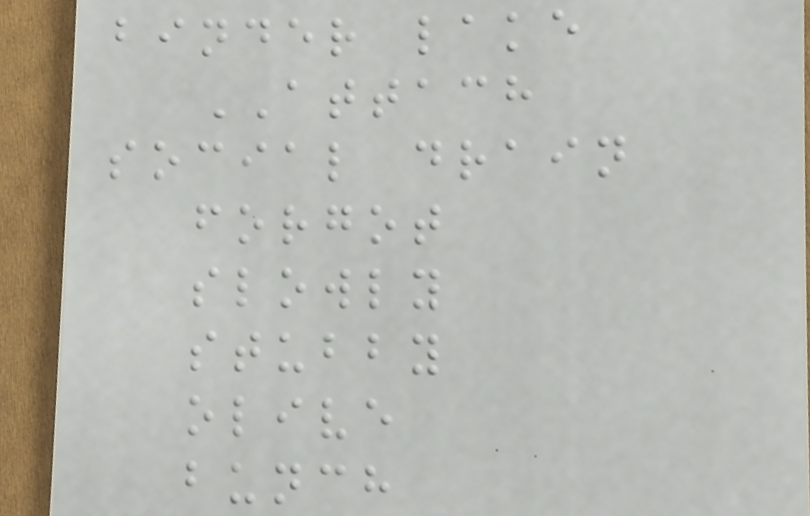binder lake
ATTACH
social drain
forgot
slowly
stubby
olive
bunch
